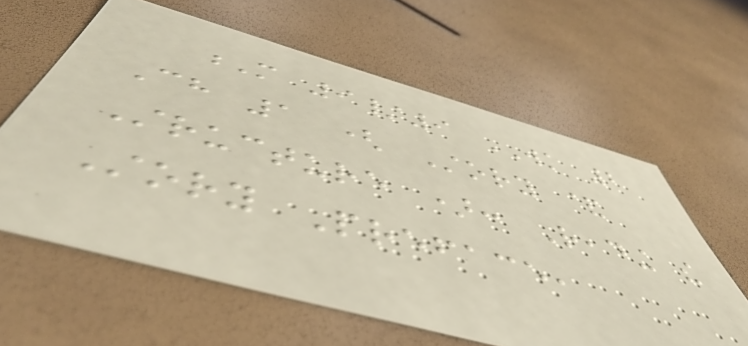M 9/9 WK 2
Ch 1 ( Story &
Structure ): Reading the
Story Preface,
